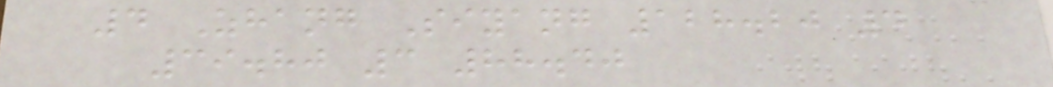4 Zhang Siyang 128.20 4
39.80 3 88.40
